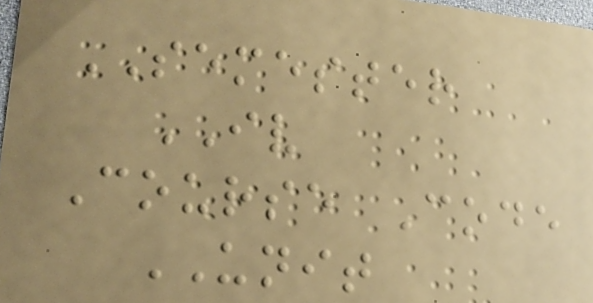SEMESTER
IV
Course Code
UNIT
